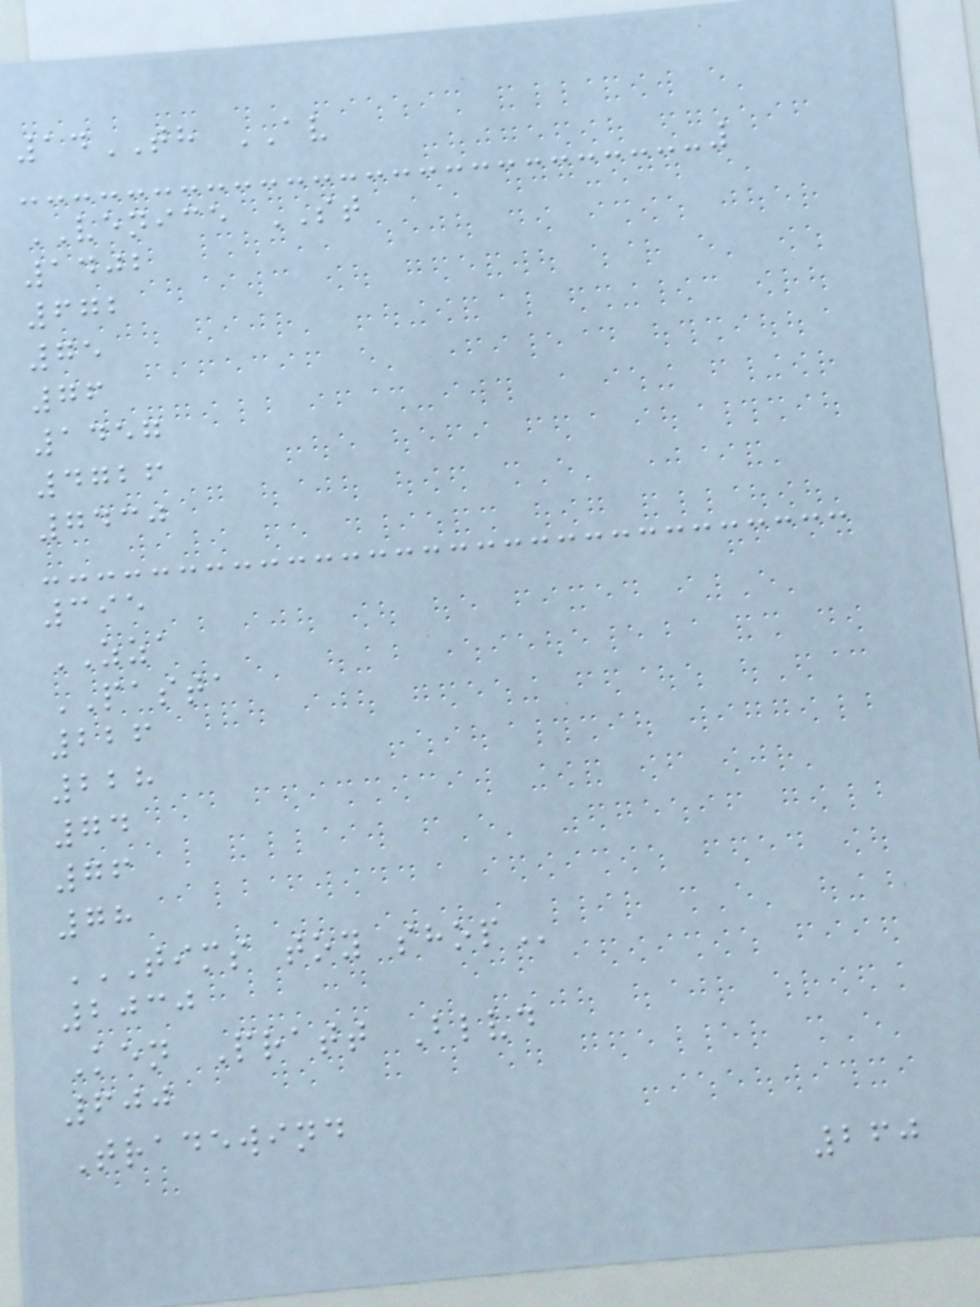14TH AV
VENICE ST
1402
672
75
76
1457
4726
7430
395
ZZA
PASTA
226
228
74
76
78
TIMS TOY SHOP
2030
Ken Pratt Blvd
600
Tradewind
260
